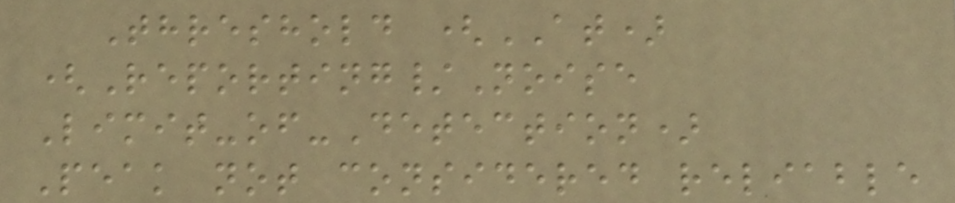Threshold (AT)
(Reporting/Noise
Limit-of-Detection)
Peak not considered reliable
